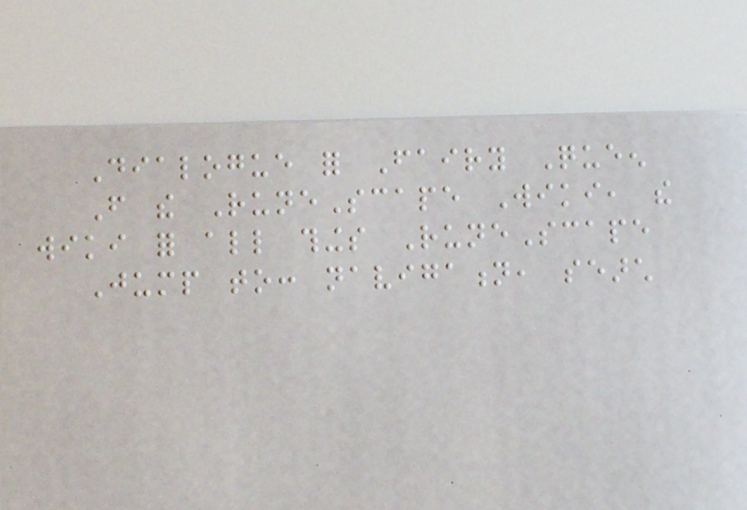Dialogue for Fairy Queen
From the RuneScape Wiki, the
wiki for all things RuneScape
Jump to: navigation, search
